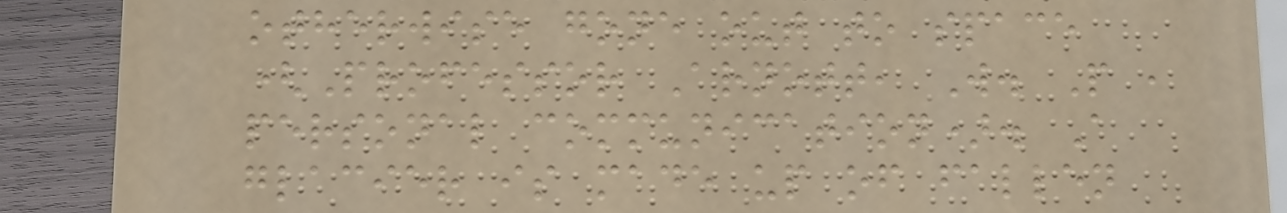otherwise gone out to space
(Professor Arnott, W. P ,
personal communication). A
glacier is made up of fallen
